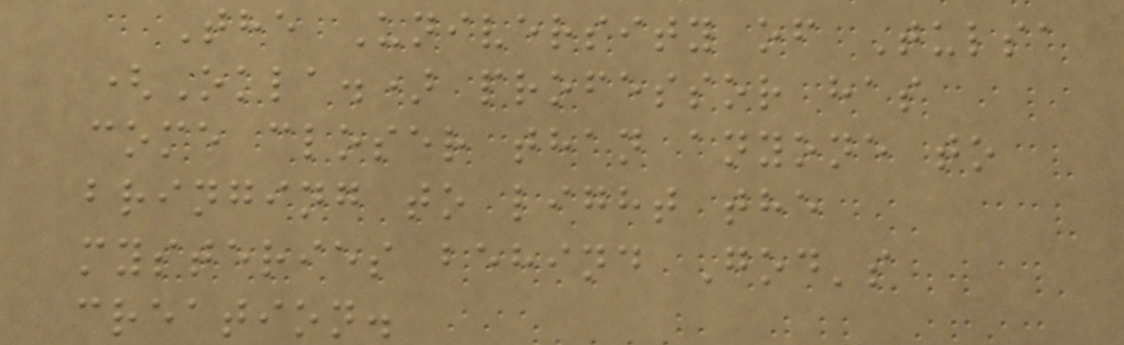The University of Tulsa
(Okla.) professor has
come closer than anyone to
bringing to light the
mysteries behind God's
creation.
